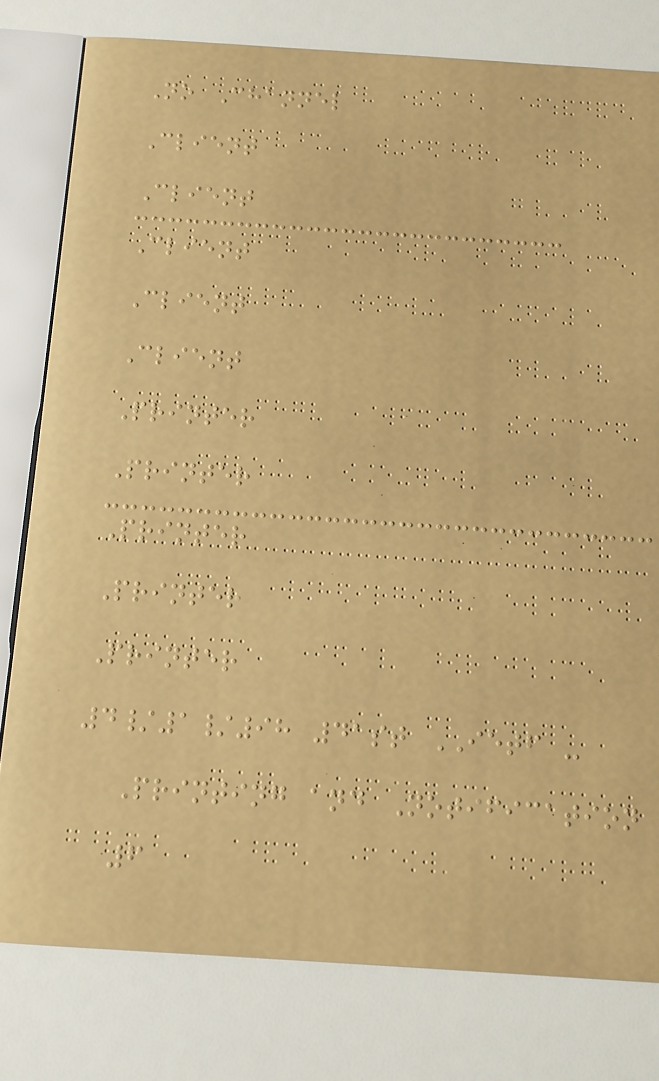No Channel
Client
Client
Client
Client
Client
Printer
Printer
Printer
Printer
Printer
4/1/98 41st IETF -
Printing and Notification
6
